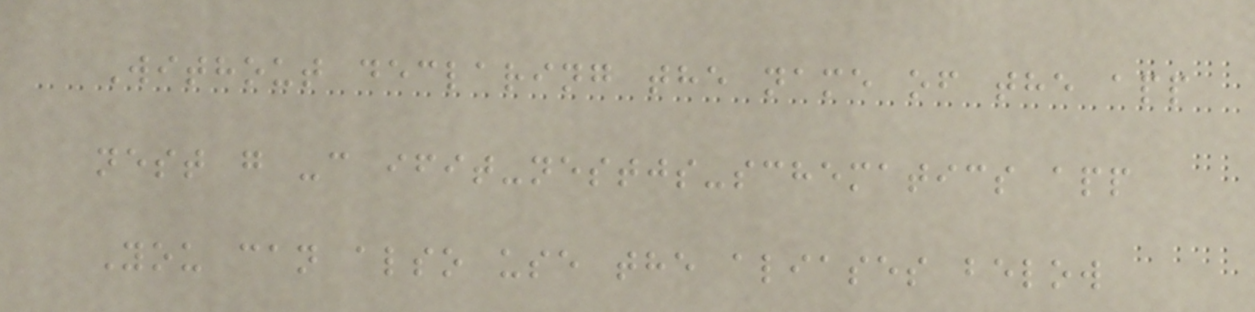Without declaring the name of the app
nest g -c ifit-nestjs-schematics app
You can also use the aliases below
